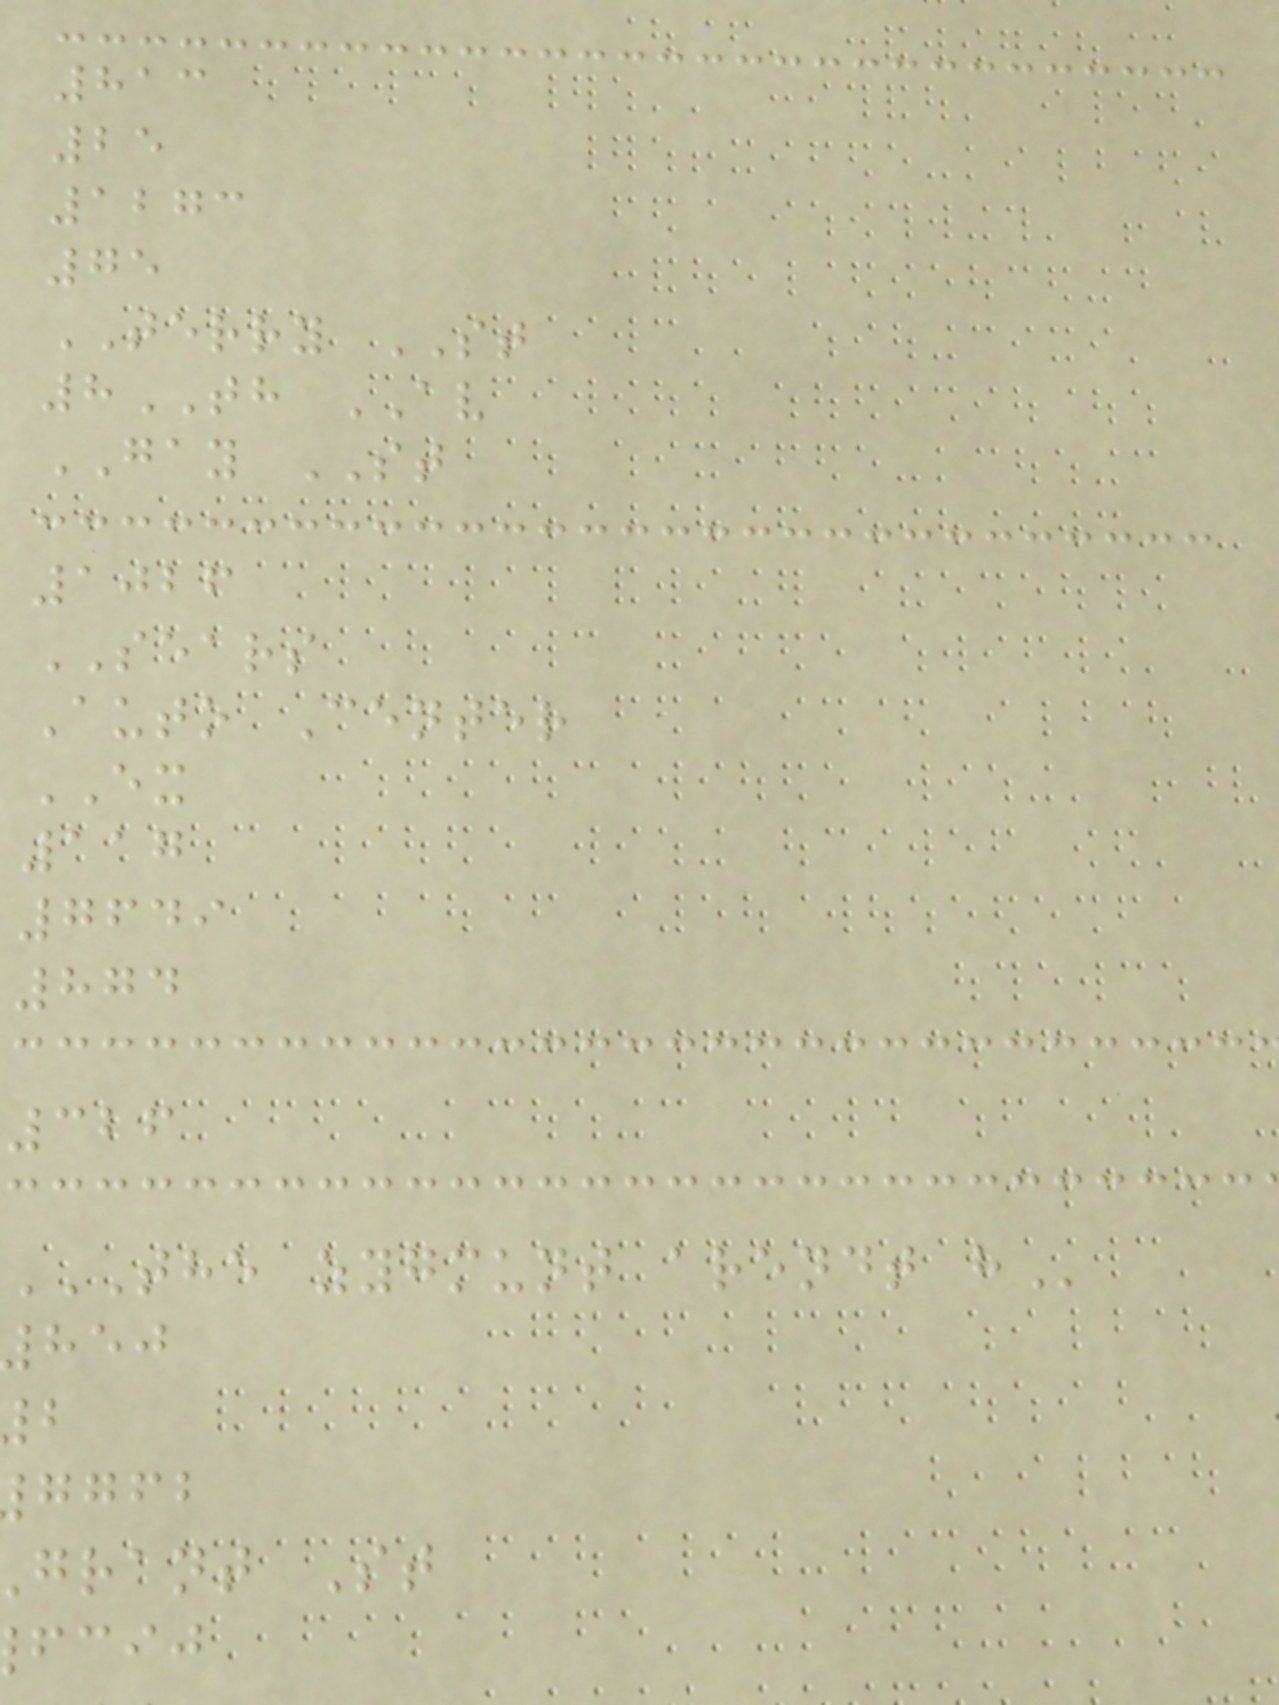813
25
1273
75
TERRY ST
8TH AV
GAY ST
1026
SEARS
Auto Center
EX
117
7649
874
326
THE ZYGMUNT ARENDT H
ggfb
grant St
fcij
